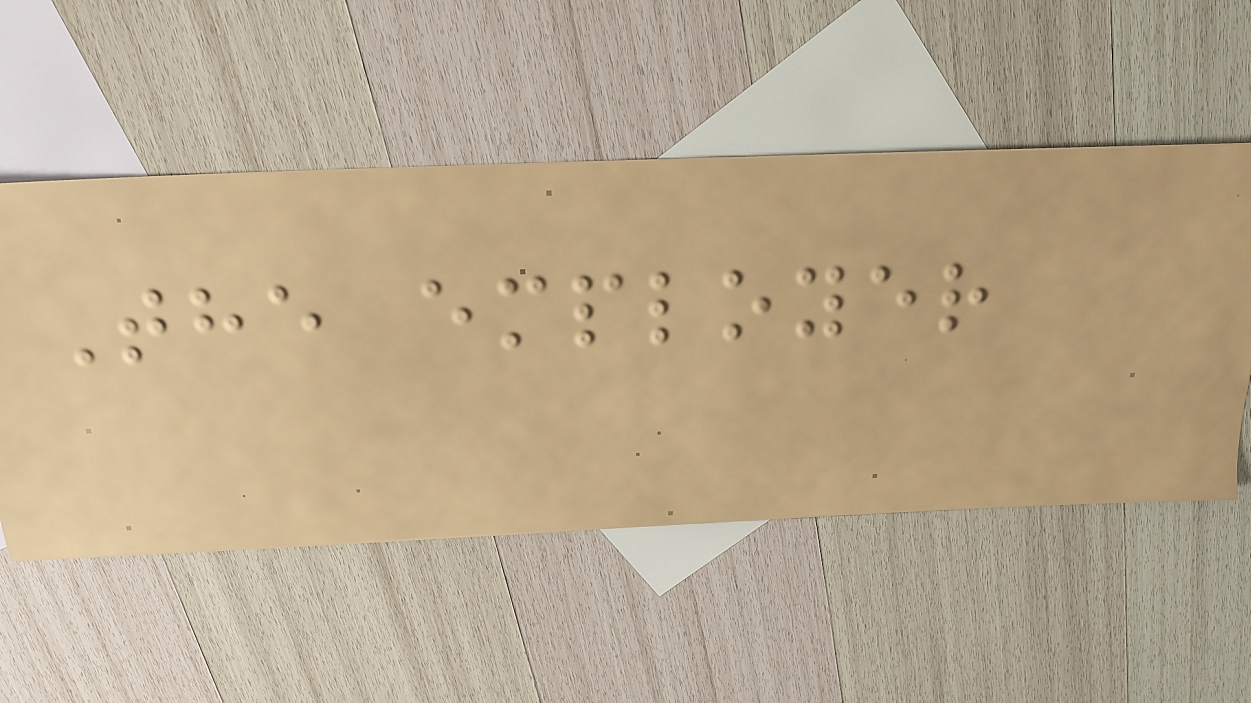The employer
